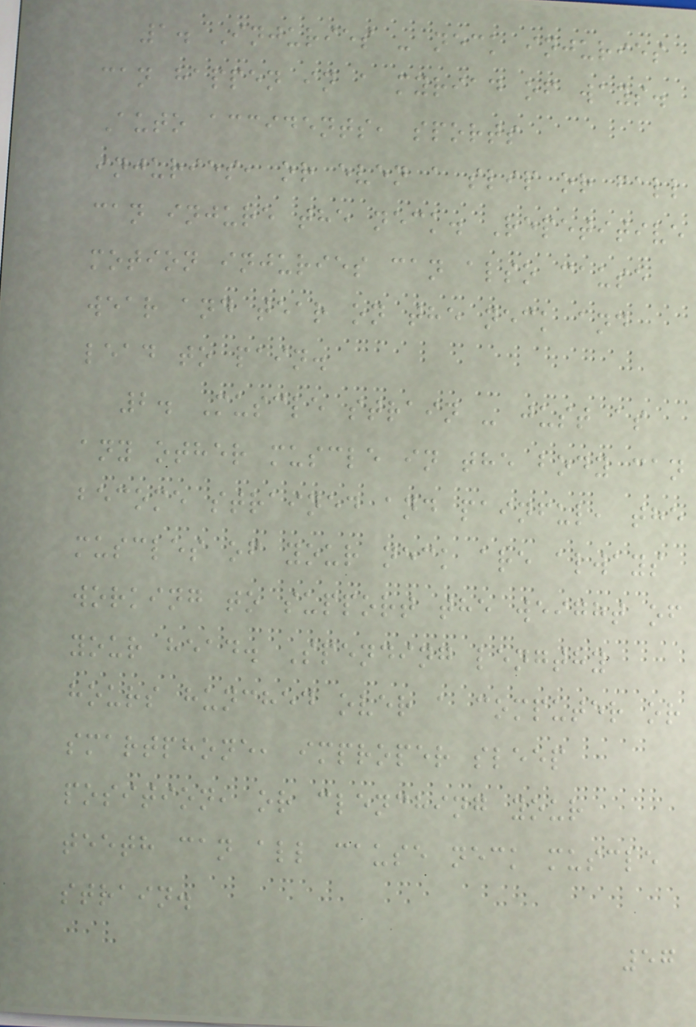1. Injuries - neck injuries
can happen in a myriad of ways.
Auto accidents, sports
injuries, or even a slip or fall
can injure the neck. Repetitive
motion injuries can also cause
wear and tear on the neck and
lead to pain.
2. Muscle strain - just as
any other muscle in the body can
become strained and painful, the
muscles of your neck are always
working to support the weight of
your head. Spending lengthy
hours hunched over a computer or
smartphone, improper sleep
position, or clenching your
teeth can all cause neck muscle
strain.
57
